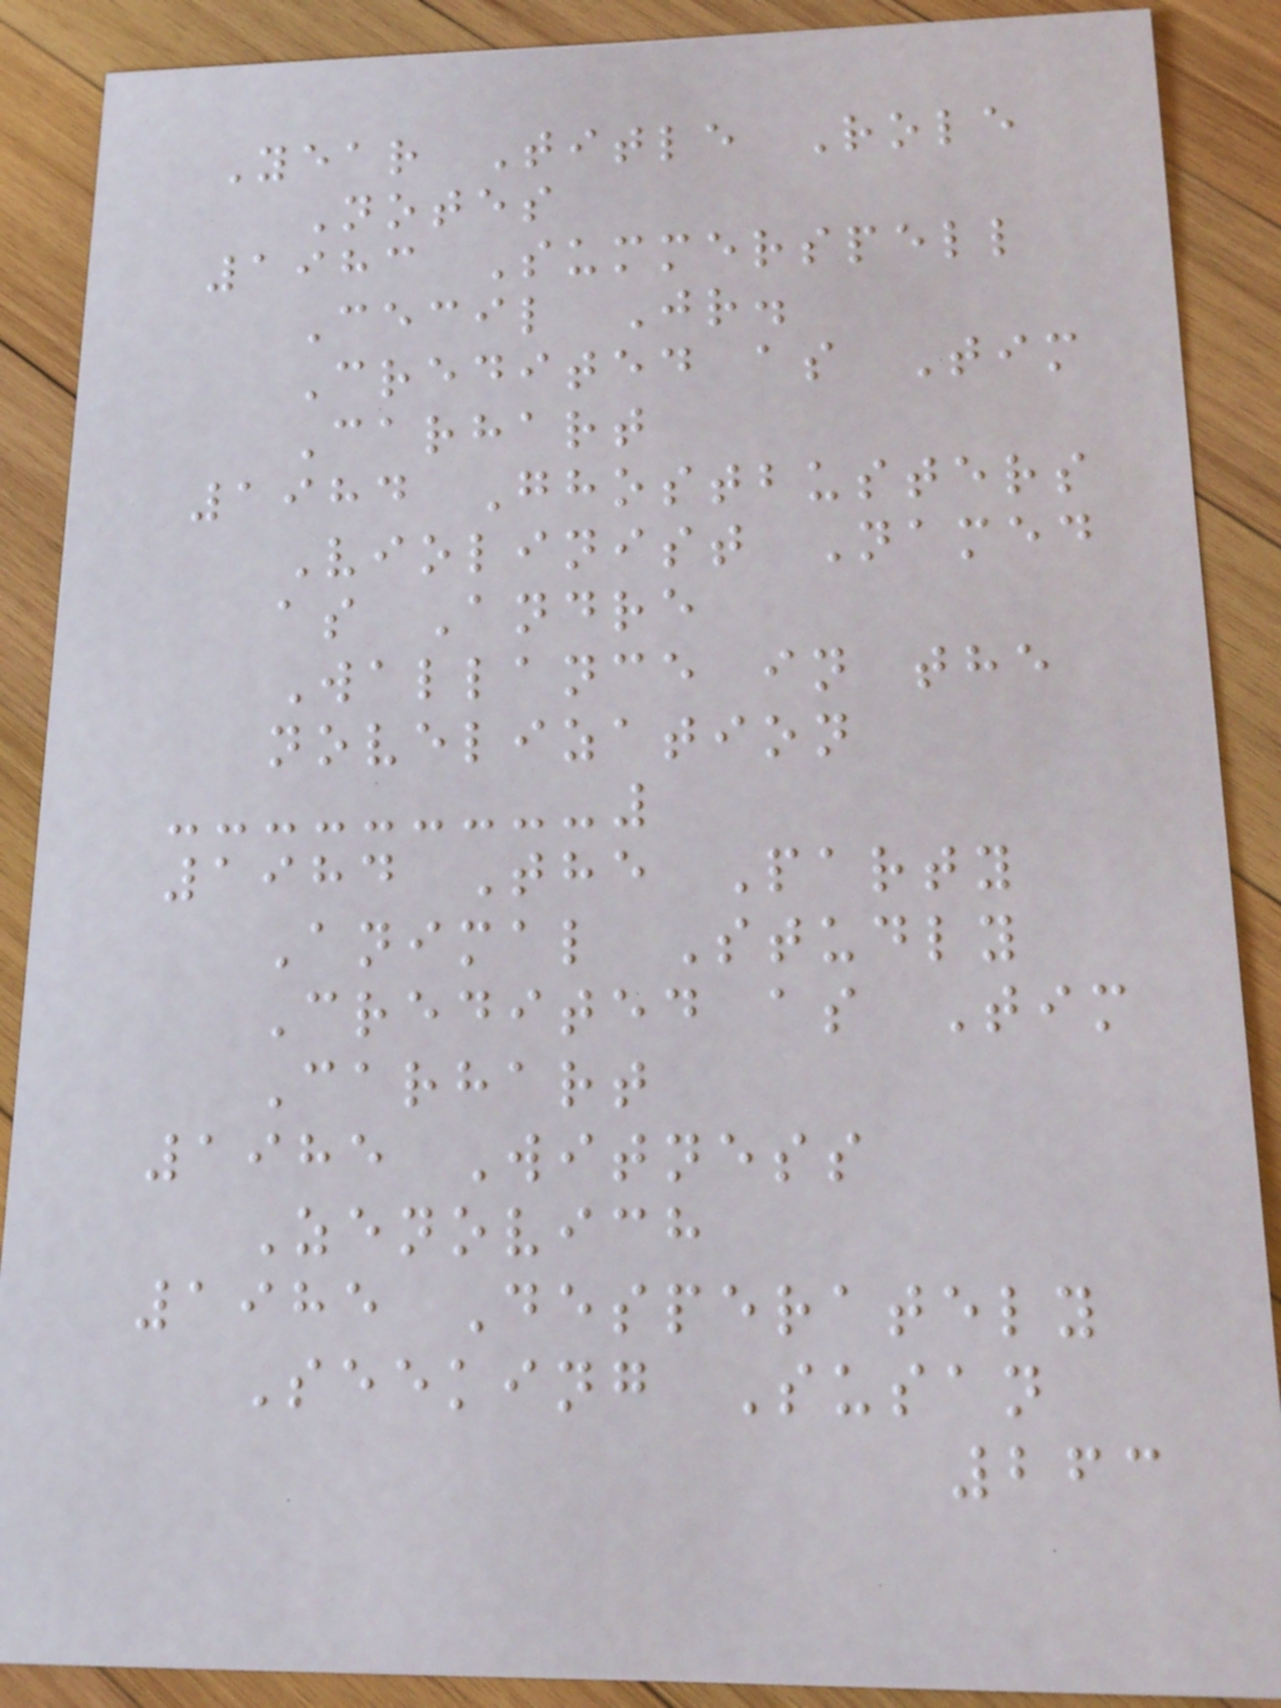Year Title Role
Notes
1983 Summerspell
Cecil Jr.
Credited as Tim
Carhart
1984 Ghostbusters
Violinist Named
as Andre
Wallance in the
novelization
1984 The Party
Animal Studly
Credited as Tim
Carhart
1985 Witness
Zenovich
1985 Desperately
Seeking Susan
263
